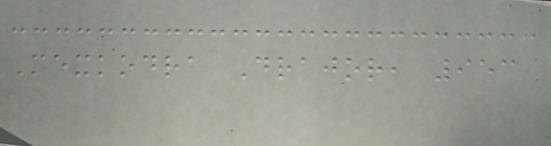Mexkodra Drajor, 953
